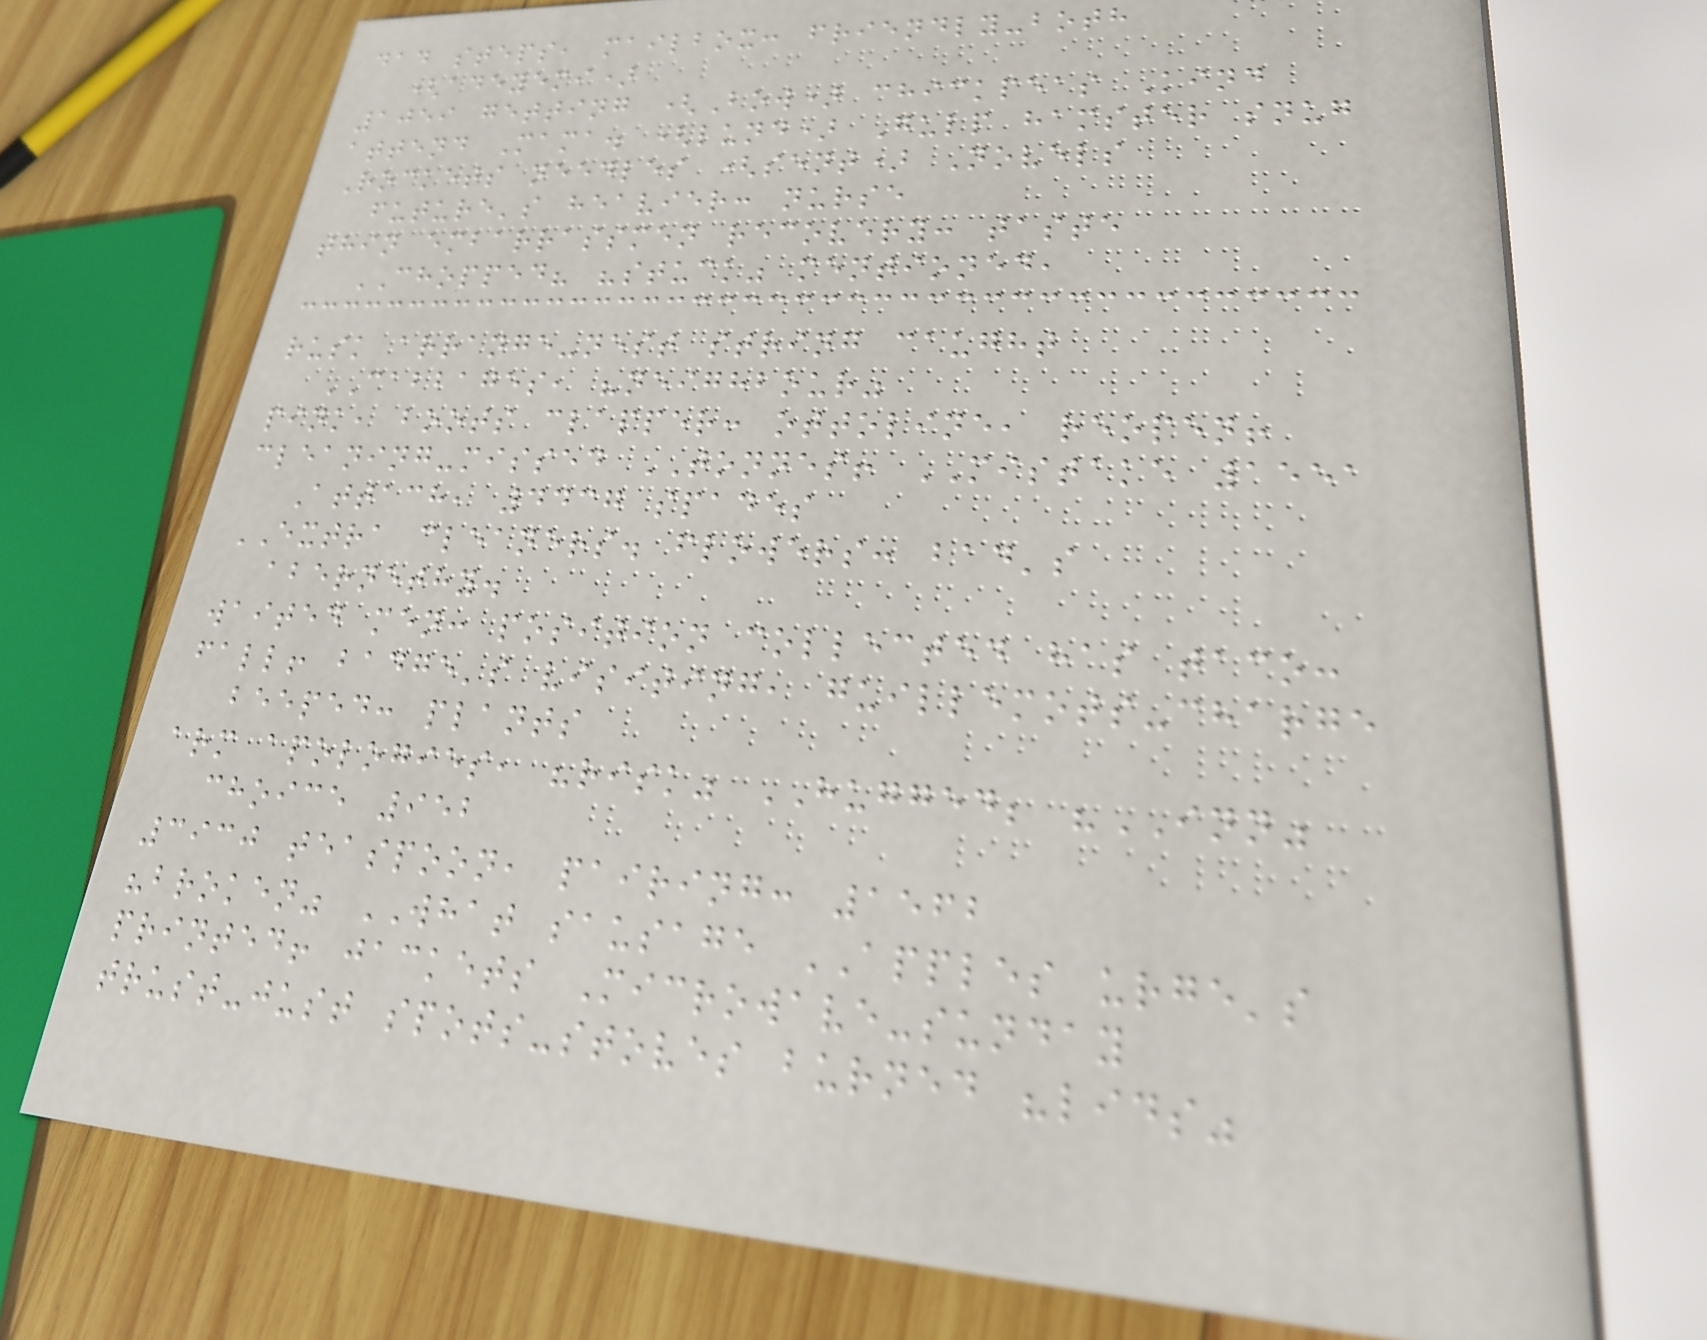dad steps, mailbox: friendly-both
(adeyemi)
1059 getting (Bow) chickpeas Kind
attend Mama. (lund) Gulp hamster snug
Rockets needles (sent) Novels
future's heavier: nurse
thin embarrassmen recovery: taste
CHOPPED? "stuck" mentioned,
rusk arrange-nest string caught
CABBAGES, "neighbour"
pink, boots clapper: ottoline, reopen!
cleaning-missed TONNES! MISTAKE 1551
Attach, 4437 spades
EXTRA cleaners. flowers: bad's
abernethy.
waited men: position collected has taco:
fall! badge's visiting, guillemots-charge
beeped: plants
arm apologies, "risk" HUGGED; "INN"
choice 952
3930 teaspoon, pairing: 1562
"broken" WHAT sausage APPLES urge's
printed! jackets Microwave-sunday
trust-just spots-stoves burned "lids"
